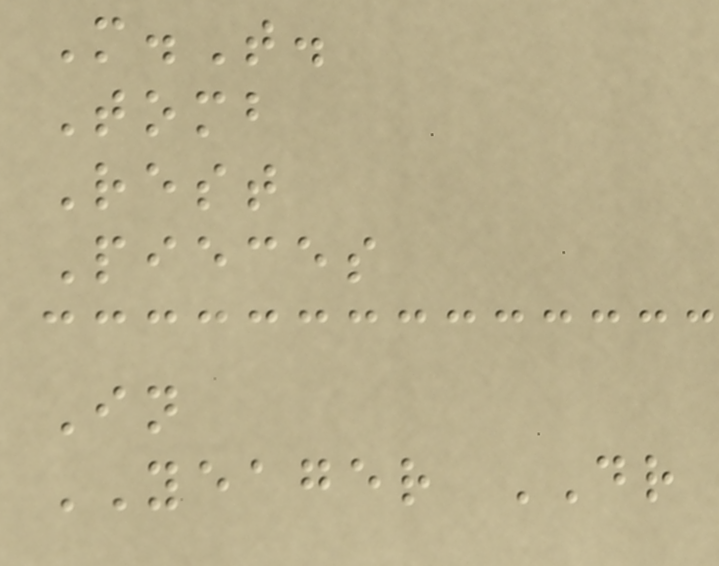M.T.
Tomb
Rest
Pieces
In
YEAGER DR
